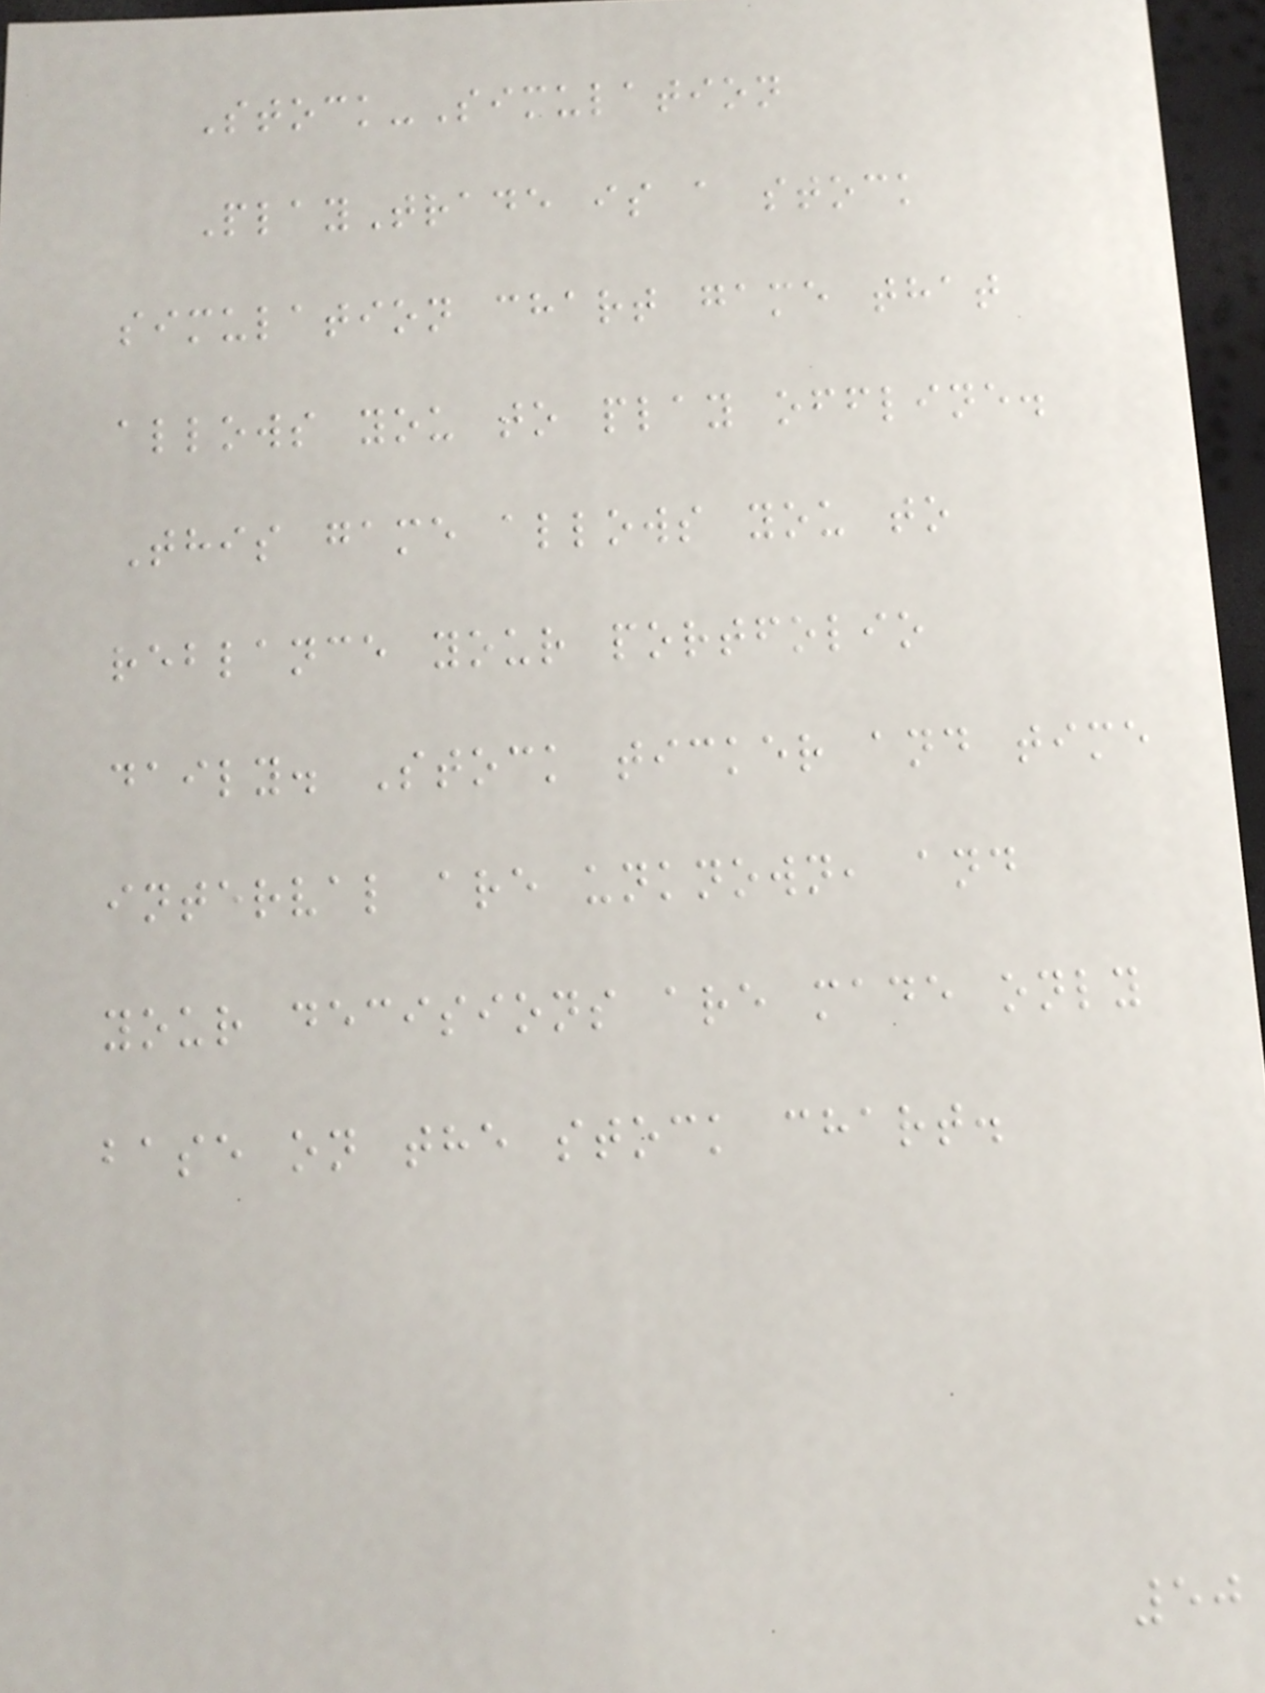Stock-Simulation
PlayTrade is a stock
simulation chart game that
allows you to play offline.
This game allows you to
reblance your portfolio
daily. Stock ticker and time
interval are unknown, and
your decisions are made only
base on the stock chart.
50
